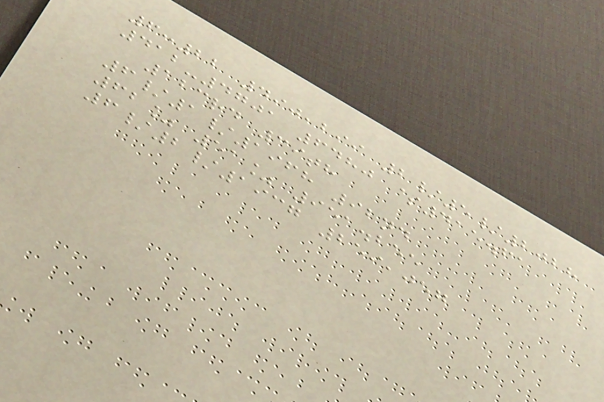6:22 490,299 2/5/2028
412-4701 6480 $415.61
123rd 39th
6/1/1968 92nd
62% 51% 951.255
6/2/1937 259,057
